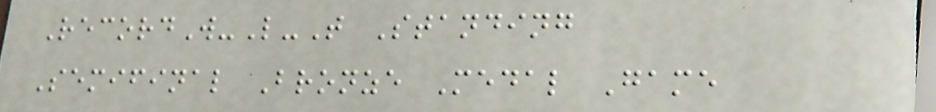RecordW-L-T Standing
Semifinal Bronze Medal Game
